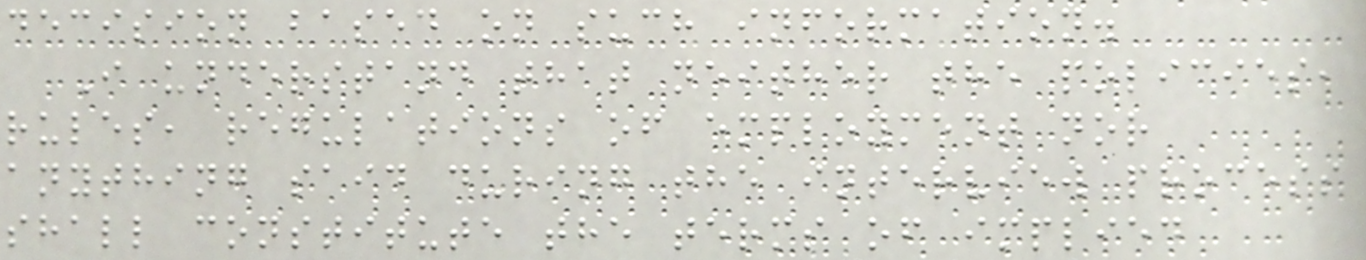decision based on such information.
I understand that neither the policies,
rules, regulations of employment nor
anything said during the interview process
shall constitute the terms of implied
